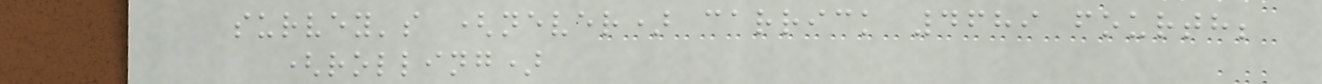survey's (never) carrick 4689 fourth;
(rolling)
